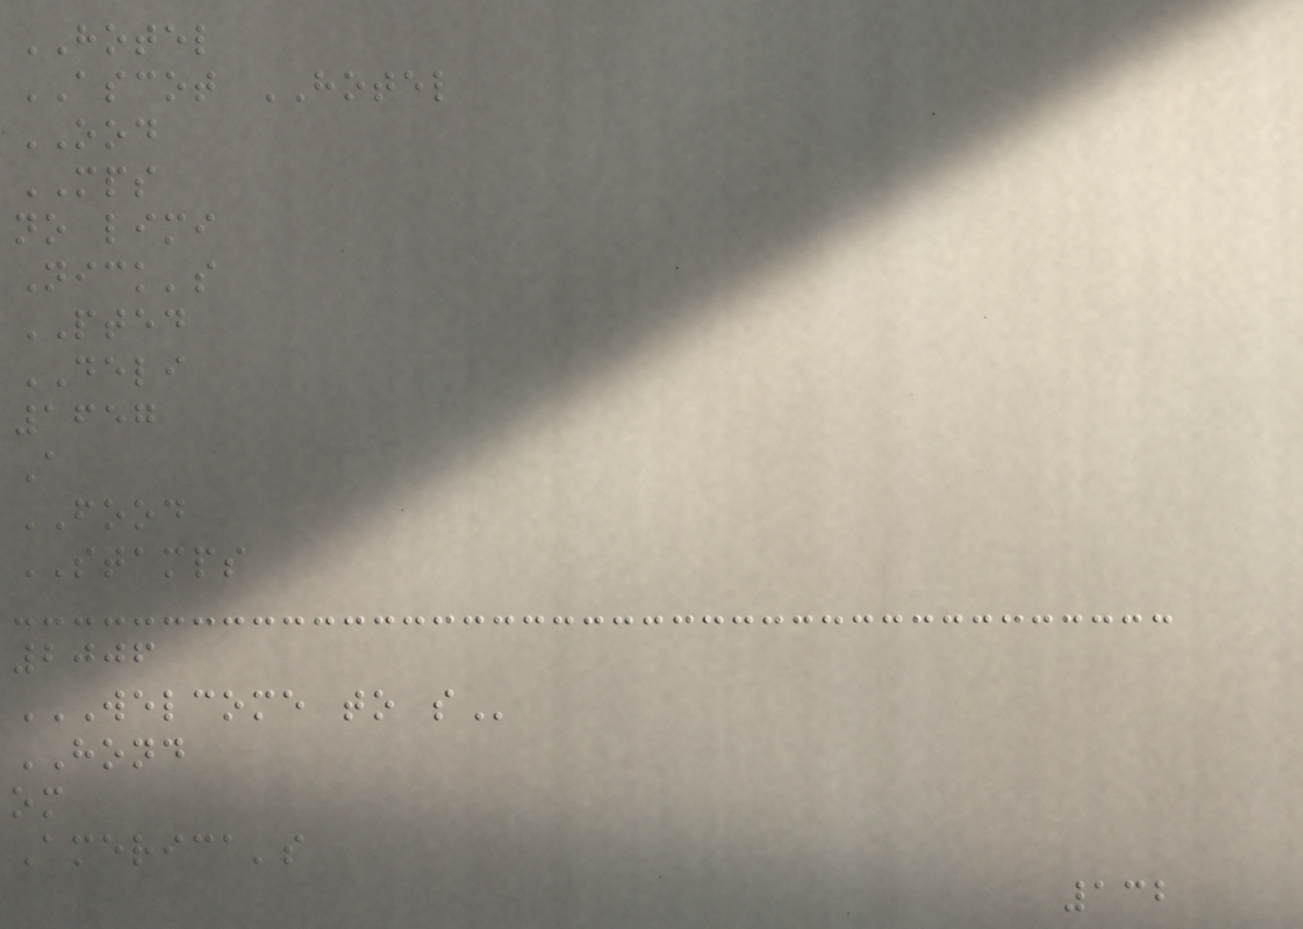HOTEL
ASCOT HOTEL
OOD
MPS
no limi
Nick's
PTED
DELI
1657
A
FOOD
STAMPS
2006
WELCOME TO S
HOND
om
America's
132
